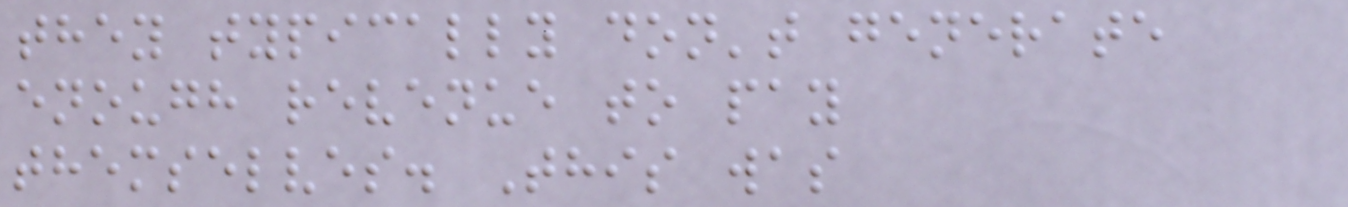they typically don't generate
enough revenue to pay
themselves. This was
